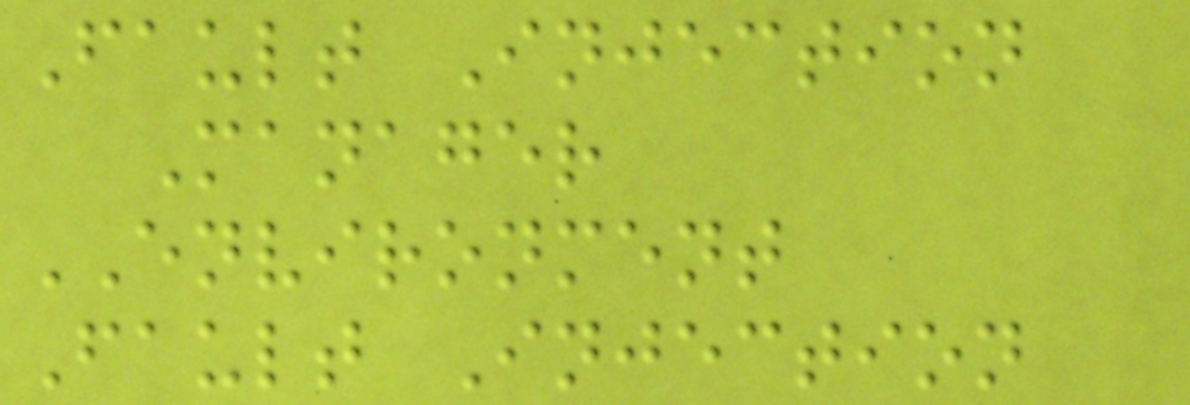Fault Injection
Manager
ENVIRONMENT
Fault Injection
